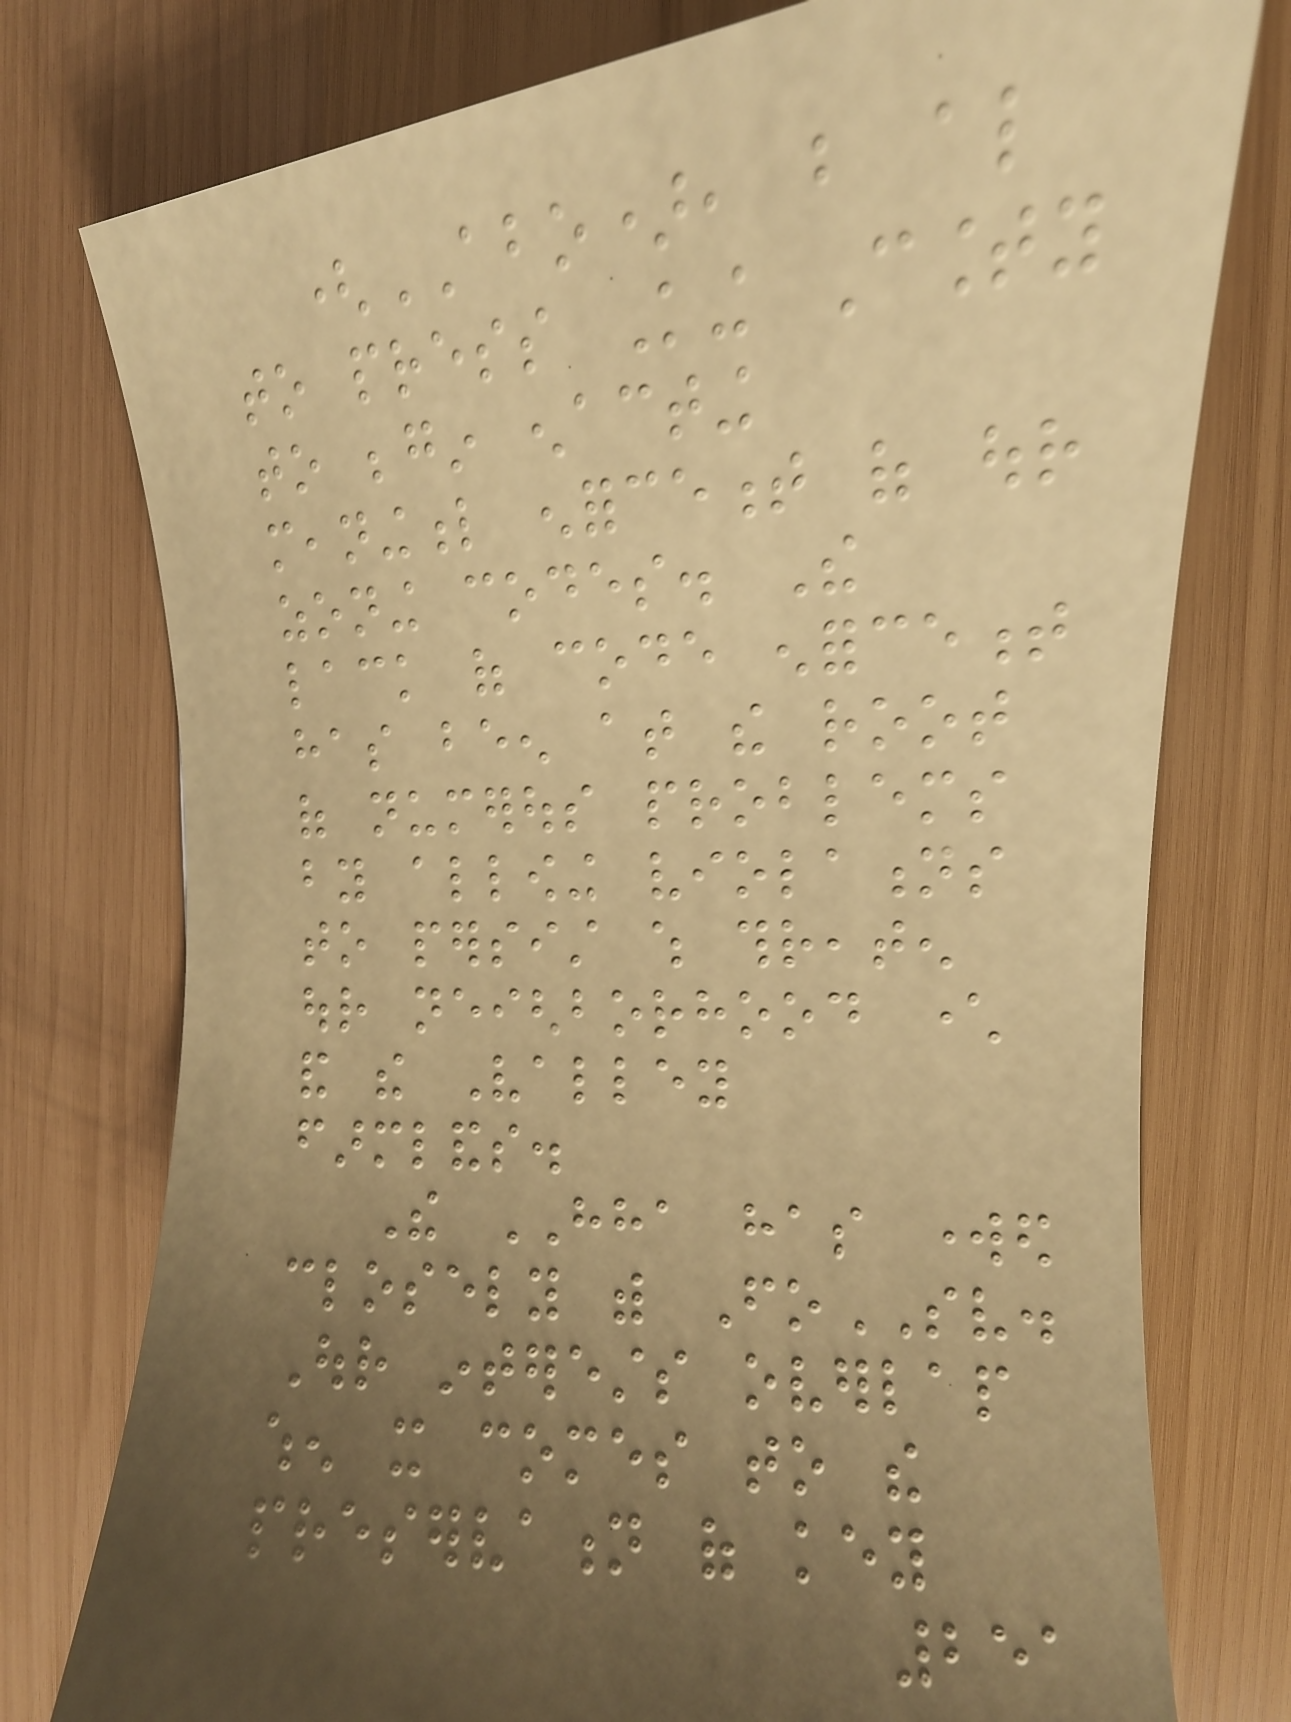(ABO), but also
to press King County
to begin enacting
meaningful enforcement of our
zoning codes. The
lack of code enforcement
has been at the root
of numerous problems
by allowing violations
to persist which threaten
our neighborhood character
and the Valley
farmlands.
The HHA has worked
closely with FoSV.
Our interests overlap
when it comes to the
preservation of key
251
